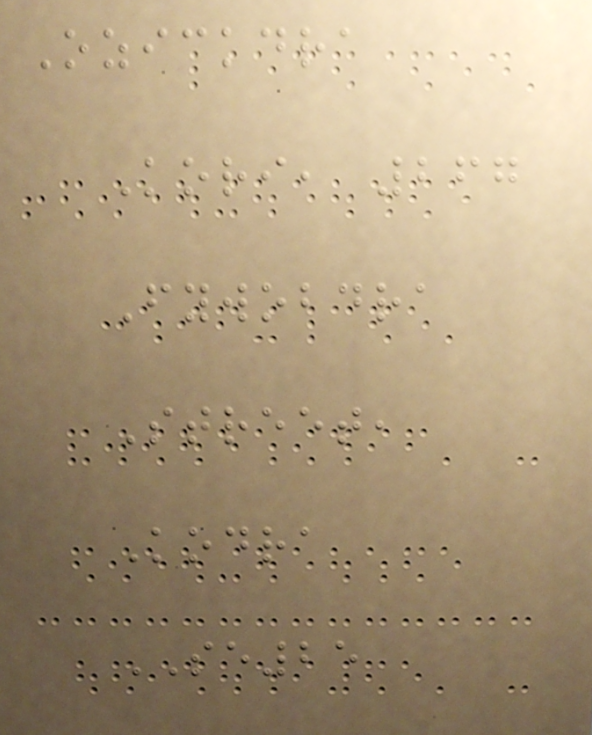Ozickdra
Kori, 267
Fywobdra
Street,
Kodra
SE25
